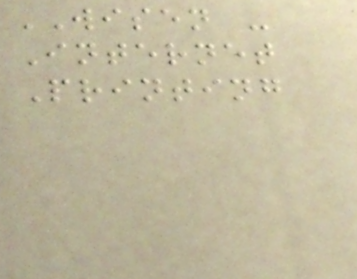WISEN -
Internet
Printing
